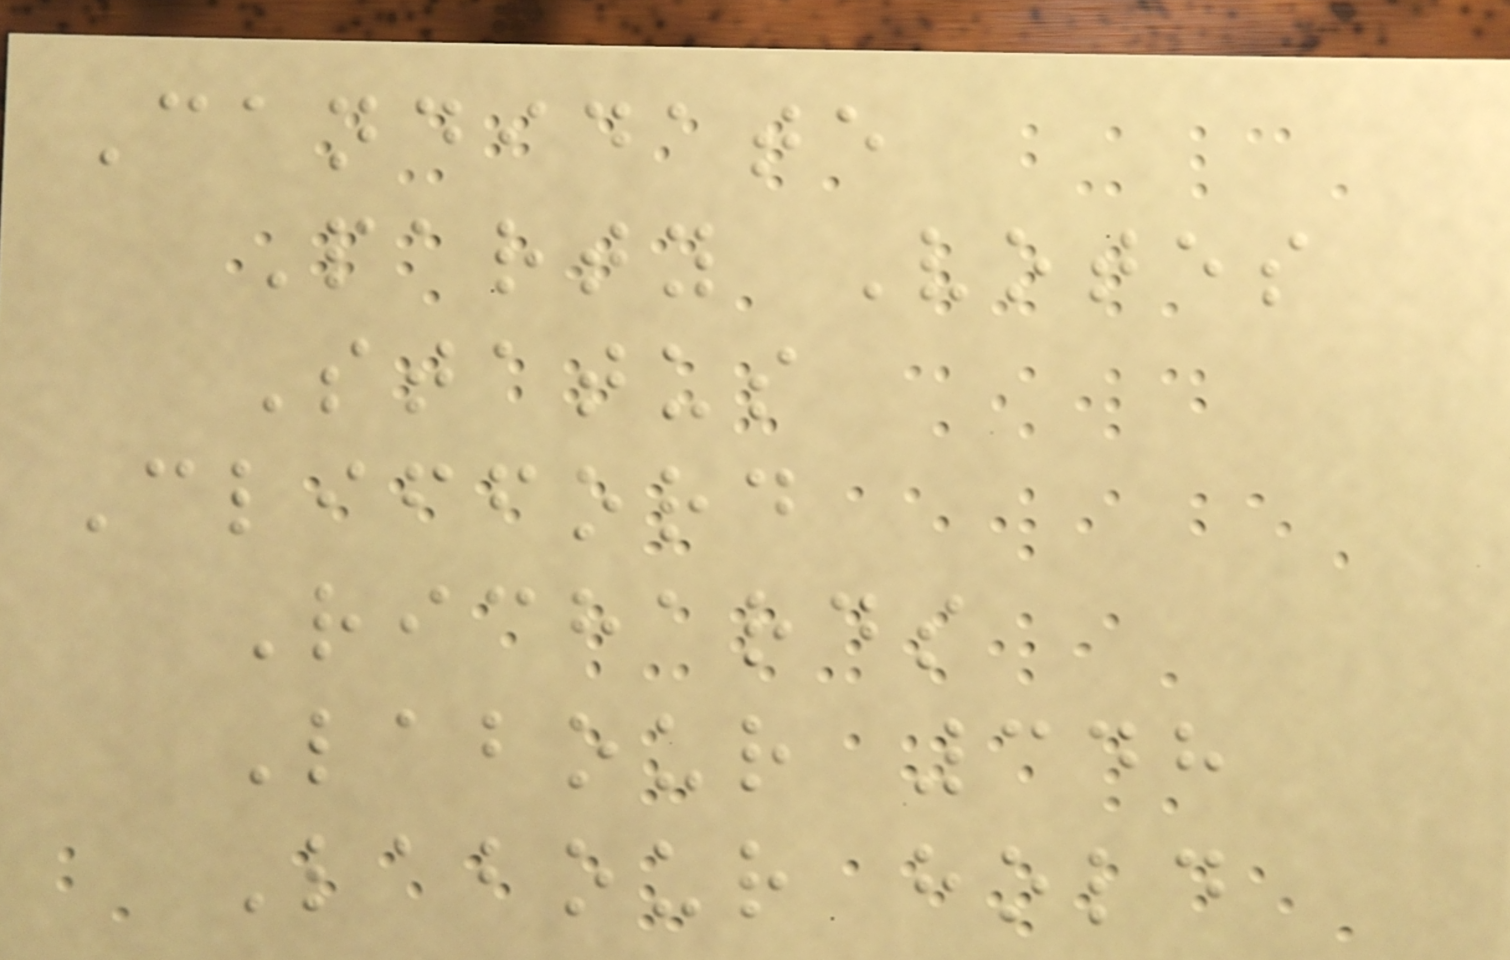Candidate
Party Votes
Status
Clifford
Richards
Labour 348
Labour hold
